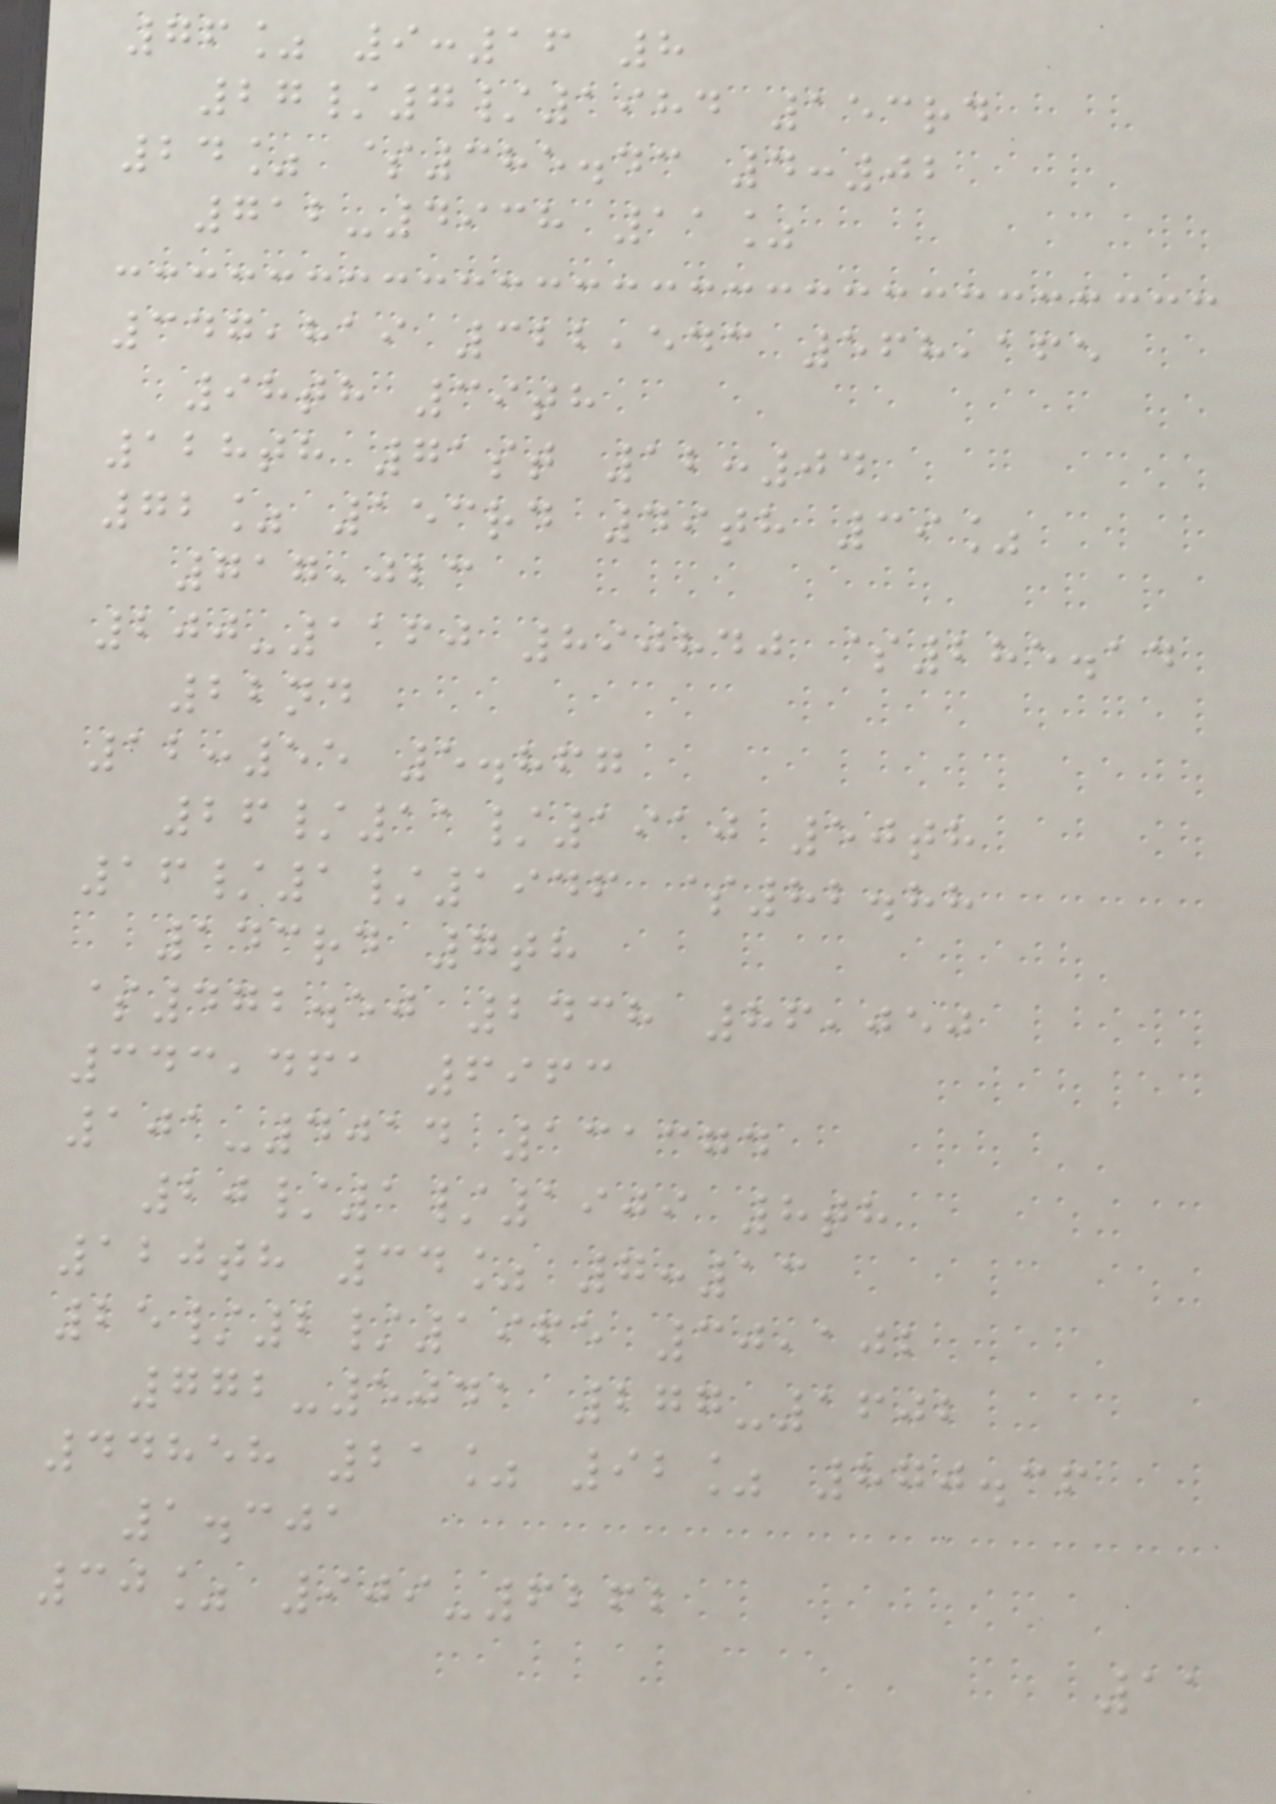76% 9:16 8
27/7/1984 153rd
24% $385.43 4:02
712-4938 11%
347,819 322,543 568,165
98th 39th
128th 71st 12:04
72% 153rd 49th 39%
717,023
200-1160 890840 $285.14
22nd
12:55 5.867
26/11/1910 50th
16/1/1946 $82.88
143rd 7th
$472.50 2438 86,050
343,461 6963
101-4014 131374
20/1/1909 8th
120th 34% 7:13
25/2/1965 30,102
772-5041 277-1602
44858 21% 92% 870.36
1.301
30% 909-6262
11
